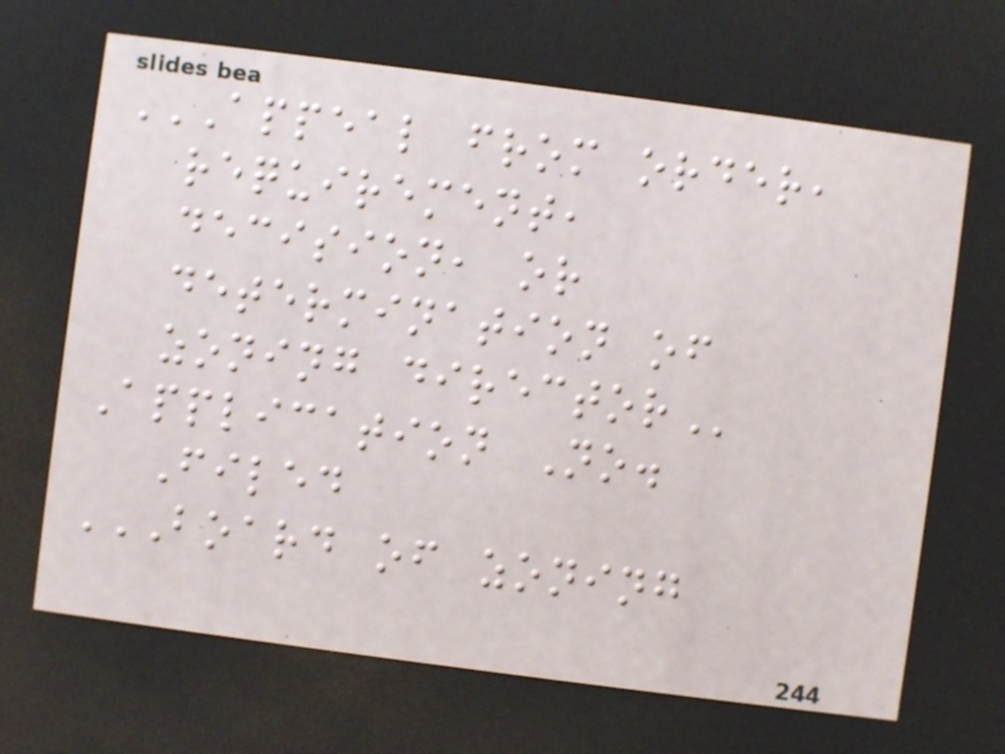APPEAL FROM ORDER,
REQUIREMENT,
DECISION, OR
DETERMINATION OF
ZONING DIRECTOR
Application No.
Filed
BOARD OF ZONING
